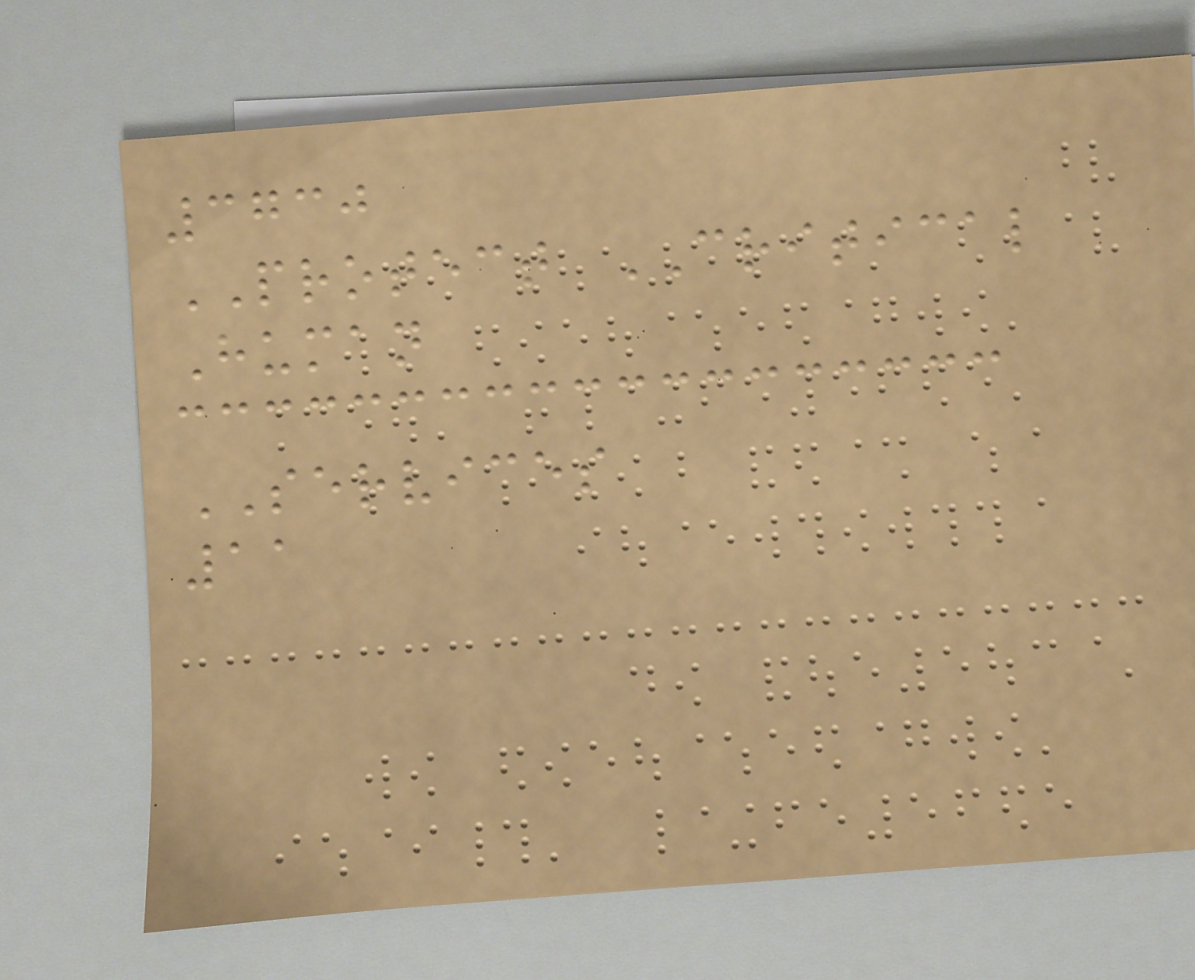3730
PROTECT CRITICAL
Human
SERVICES
11
